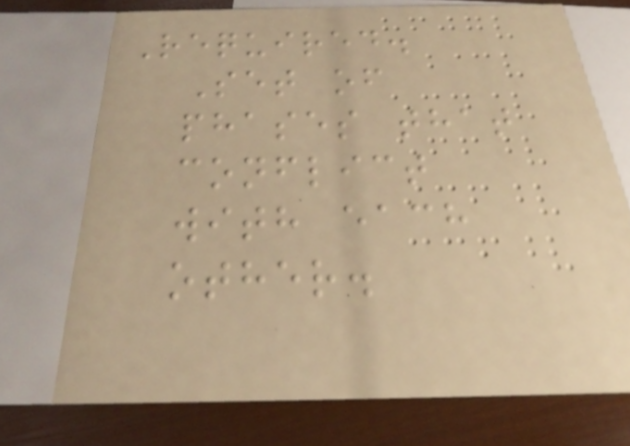Required.
Set of
phases that
conflict
with each
other.
